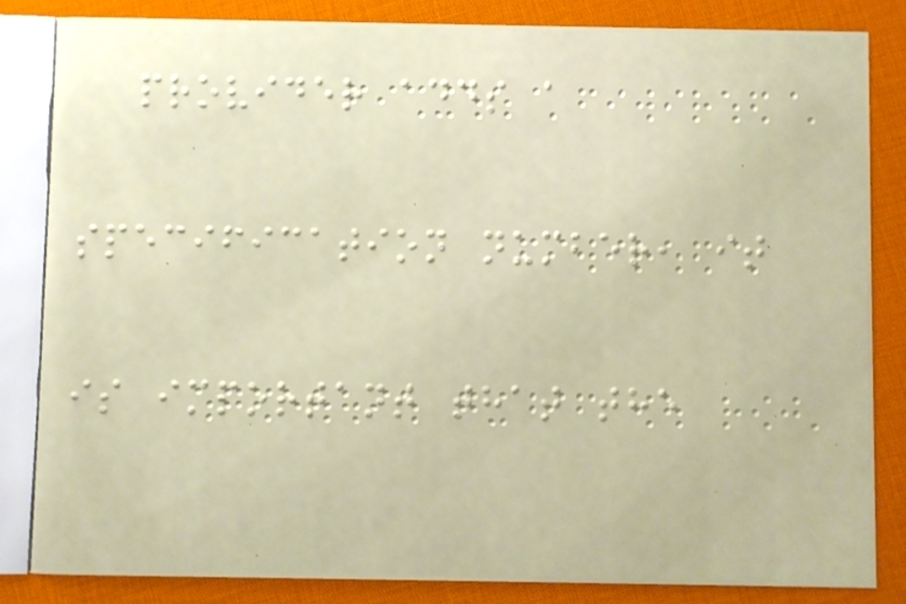provider adds a
specification number, it
is important that the
